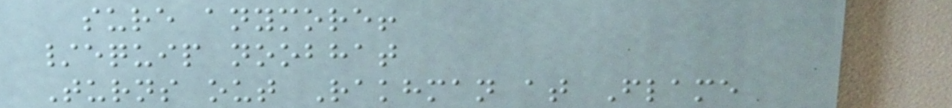sure anymore!
/equip noobhat
Turns out Rakhman at Flame
